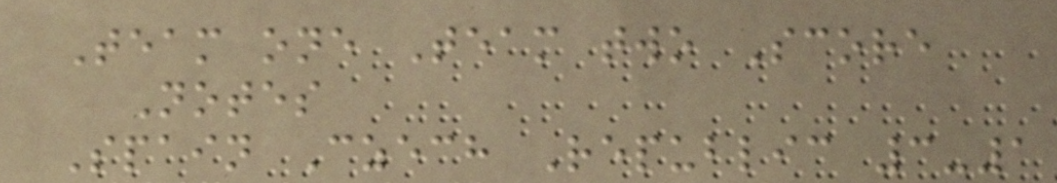Team one Team two Score
Notes
Spain Czech Republic 3-1
